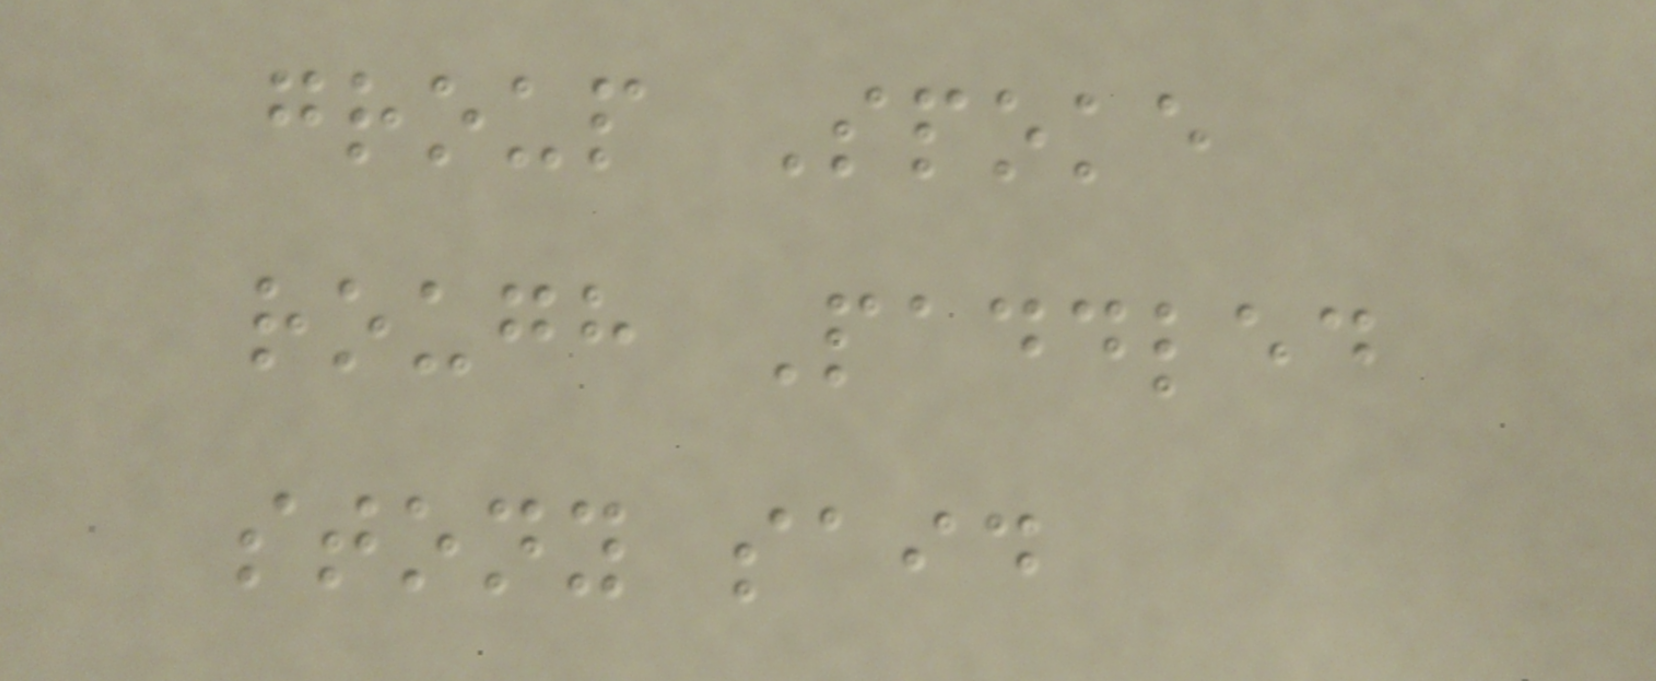group Spoke
rough Paddled
stony said
